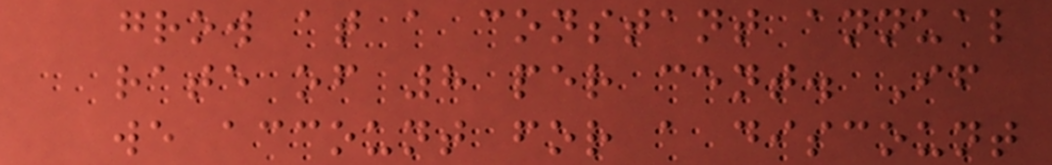grow at a constant annual
rate of 8 per cent. If
we account for a discount
